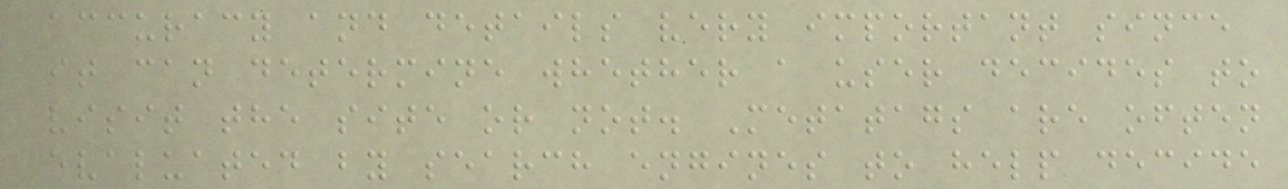accuracy and details very important since
it can determine whether a user decides to
visit the site or not. Metatags are often
evaluated by search engines to help decide
